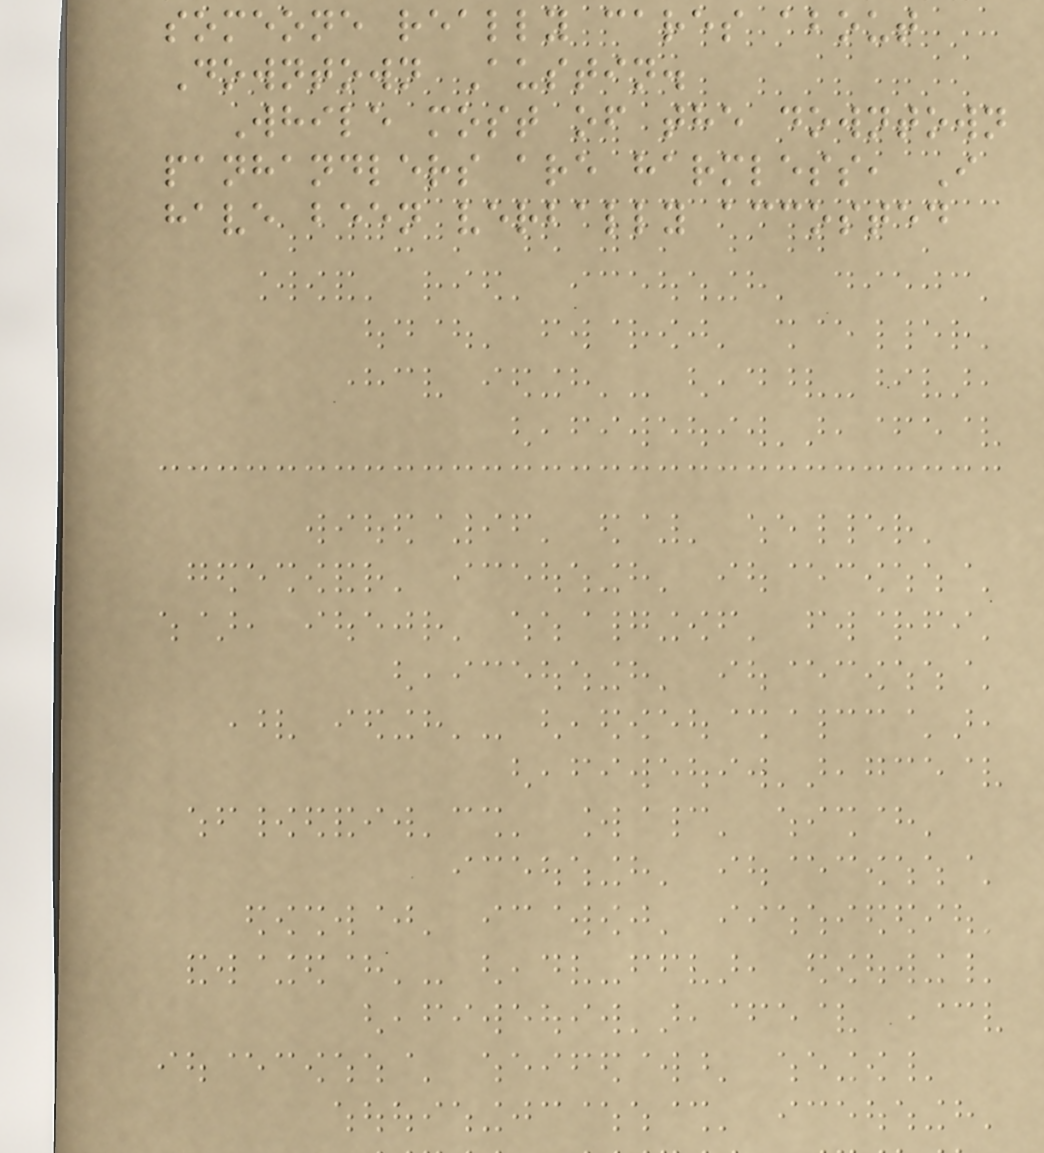someone really cares about
Downtown Austin.
While most of the downtown
panhandlers are harmless, I
have been verbally accosted
